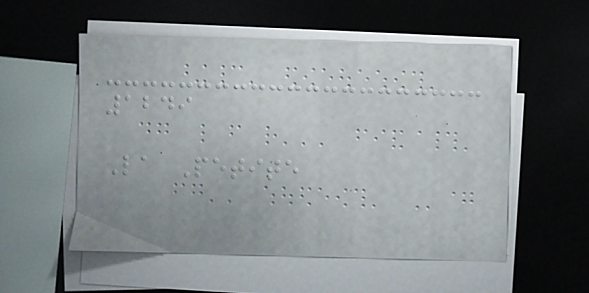1249
La Petite
